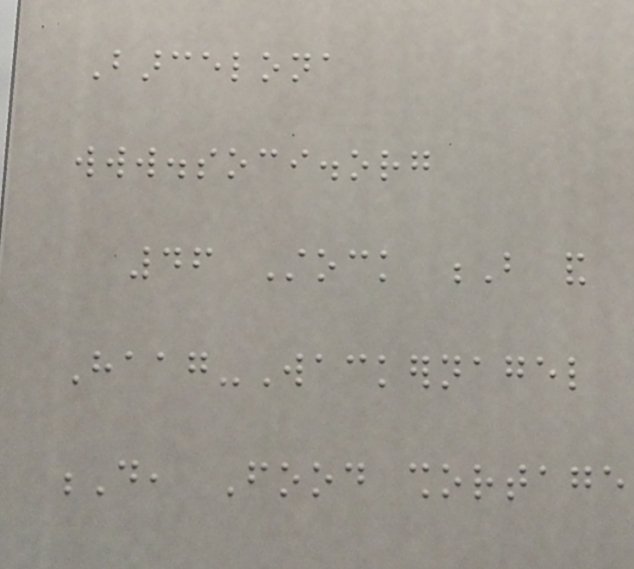Barcelona
www.soci.org
46 Stock B and
Haag-Wackernagel
D, Food shortage
